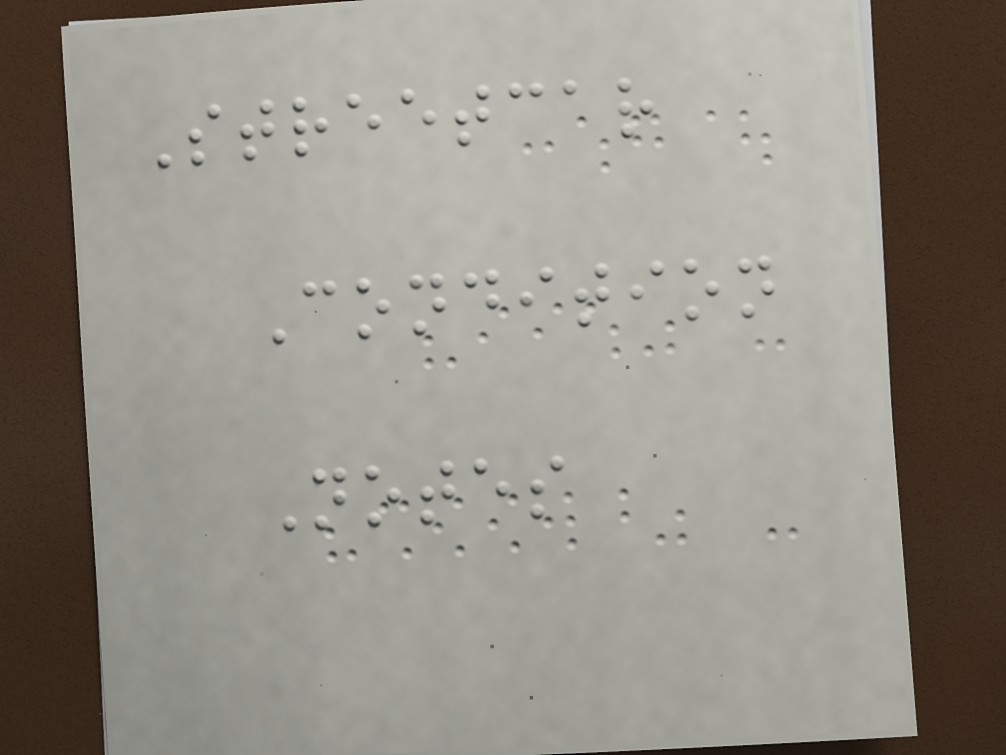Streetcar
Condition
Notes
